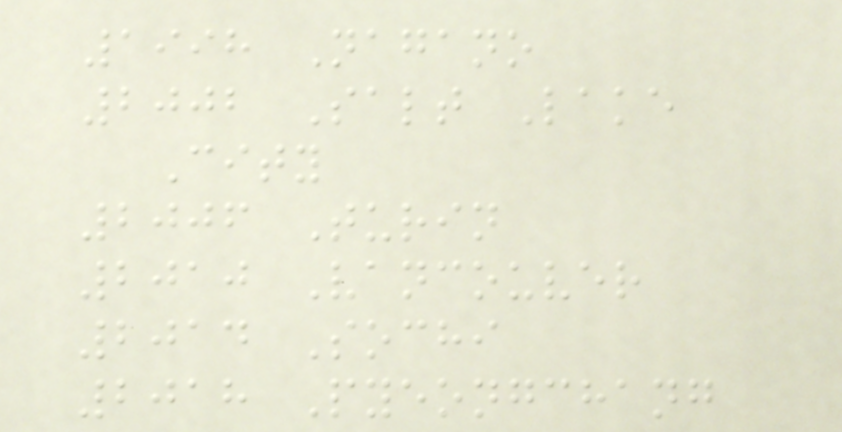1998 Nagano
2002 Salt Lake
City
2006 Turin
2010 Vancouver
2014 Sochi
2018 Pyeongchang
